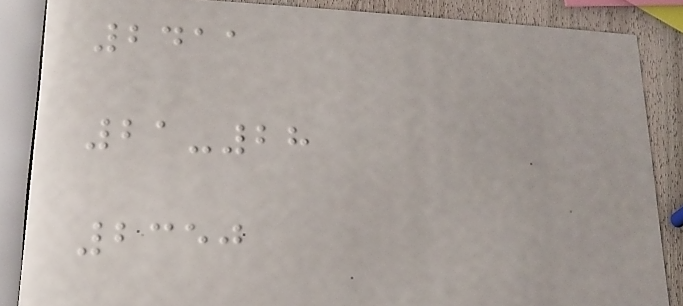2411
21-28
2350
